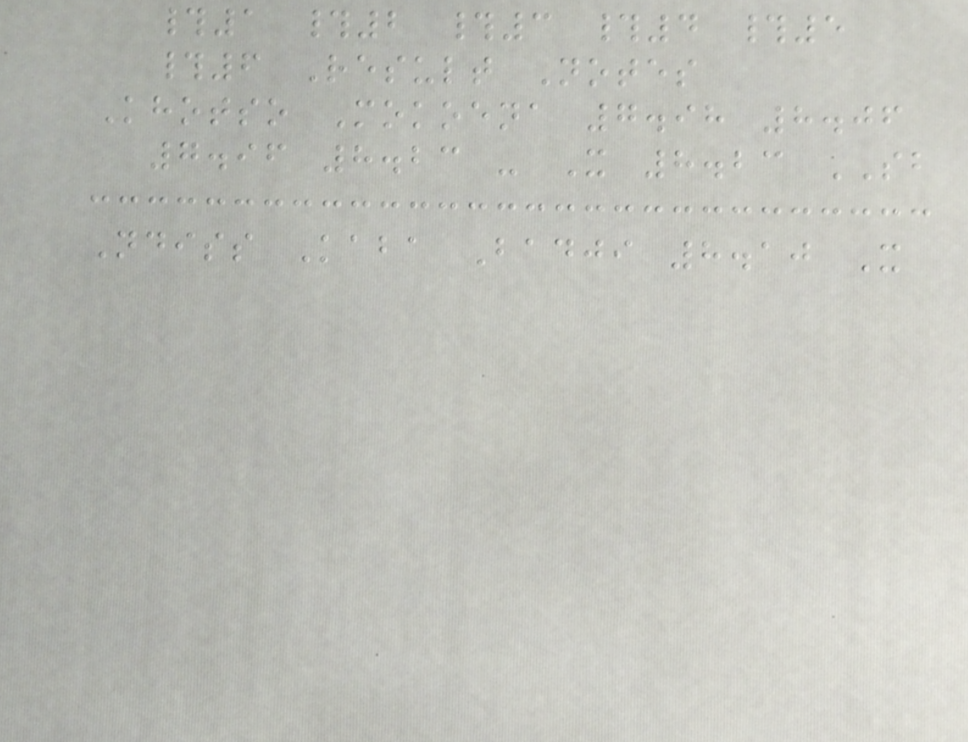#1 #2 #3 #4 #5
#6 Result Notes
Khotso Mokoena 7.98 8.06
7.96 8.23 - X 8.23 SB
Ndiss Kaba Badji 8.10 X
